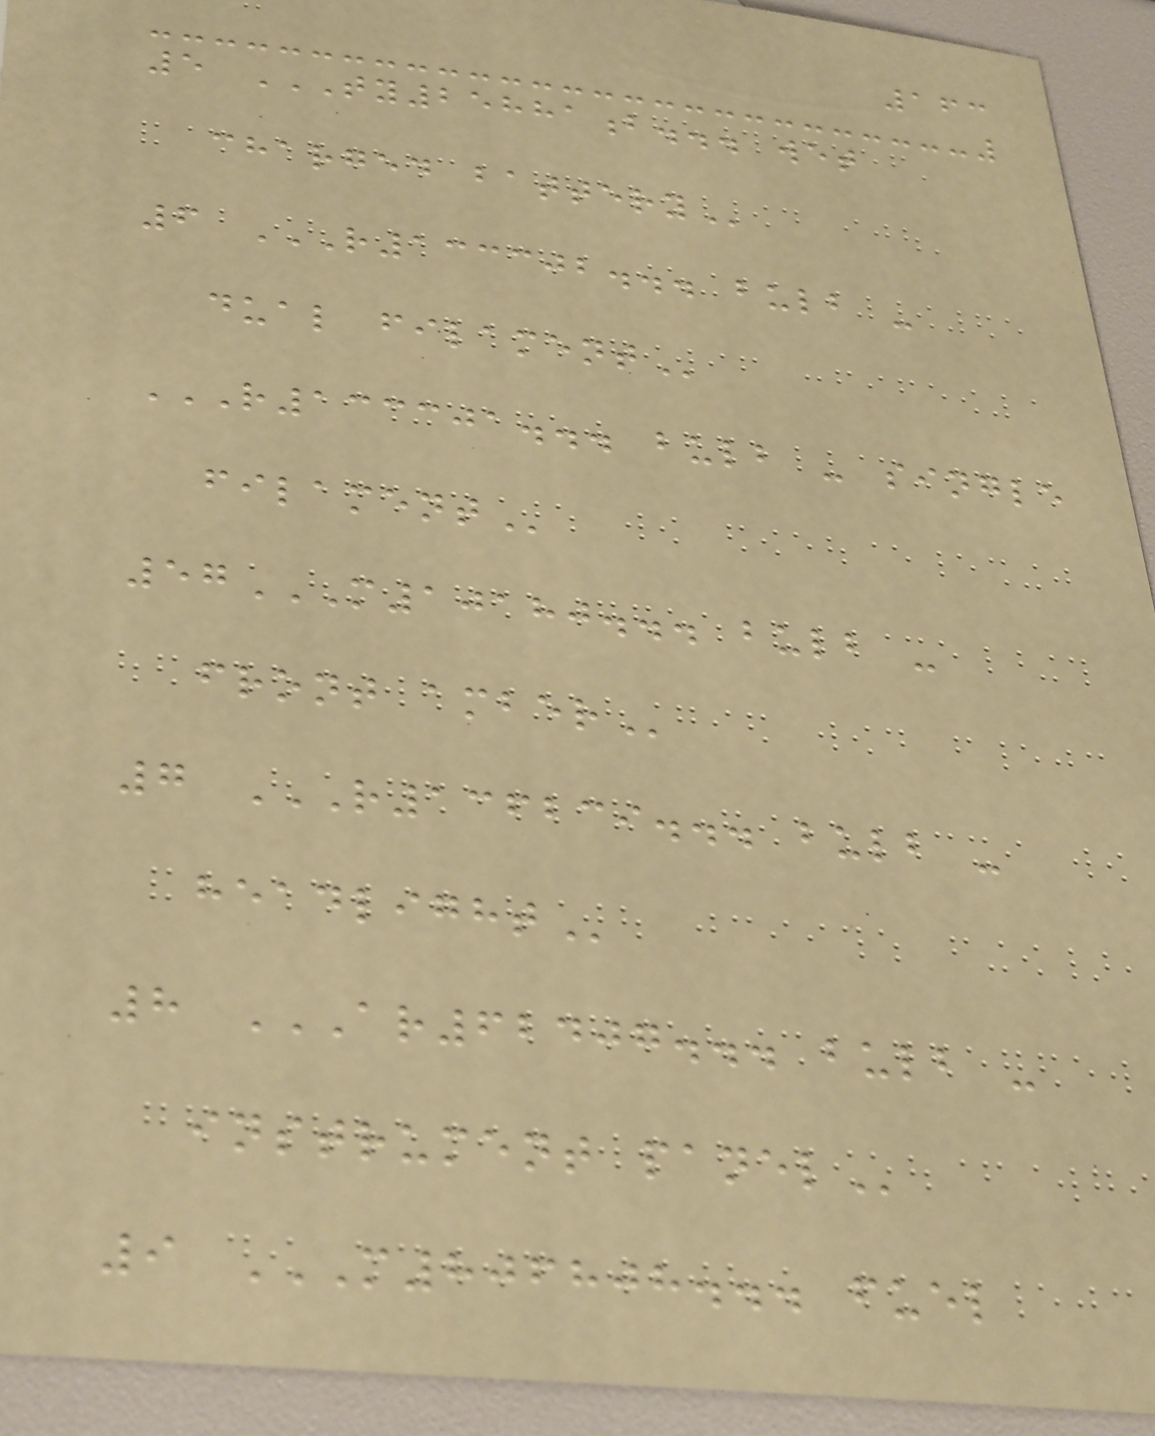163
5 TY25881B... WET
CHARGED BATTERY
6 R133302... BULB -
DUAL FILAMENT
R133301... BULB - SINGLE
FILAMENT
57M10180... BULB -
FRONT AMBER
7 R136239... BULB -
HEADLIGHT
8 AR62407... BULB -
INSTRUMENT PANEL
9 M806808... FUEL
